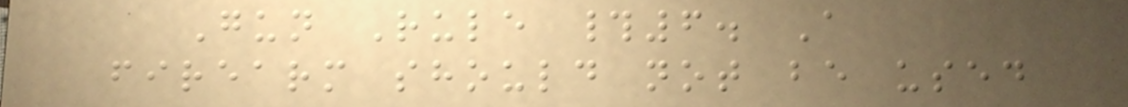Gun Rule #6. A
firearm should not be used
